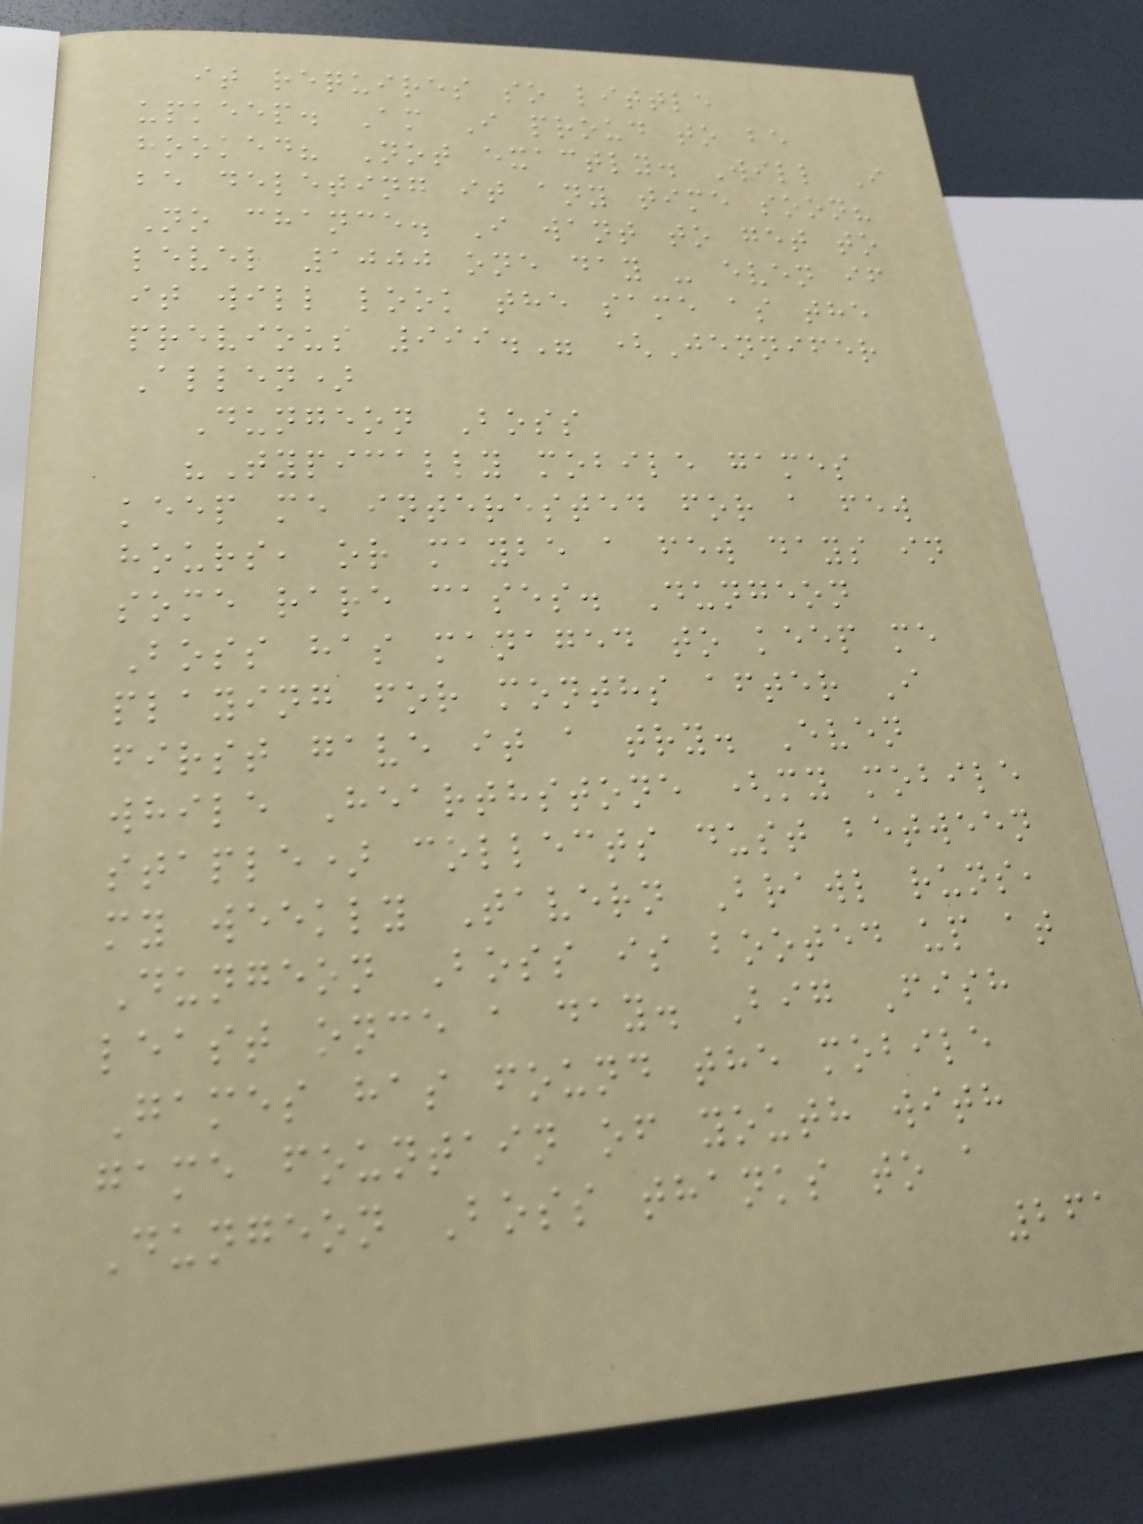it requires so little
upkeep. Am I proud to be
hooked? Not exactly. Will I
be deleting it any time soon?
No chance. I want to get to
level 1000 one day - even if
it will look the same as the
previous 999." (Jennifer
Allen)
Dungeon Boss
"Typically mobile games
keep me interested for a few
hours, or maybe a few days in
some rare cases. Dungeon
Boss has managed to keep me
playing for months after I
first gave it a try. Even
while Hearthstone (my mobile
staple) collects dust between
my weekly Tavern Brawl runs,
Dungeon Boss is booted up at
least once a day. Big Fish
Games has found the mobile
game fountain of youth with
Dungeon Boss thanks to a
261
